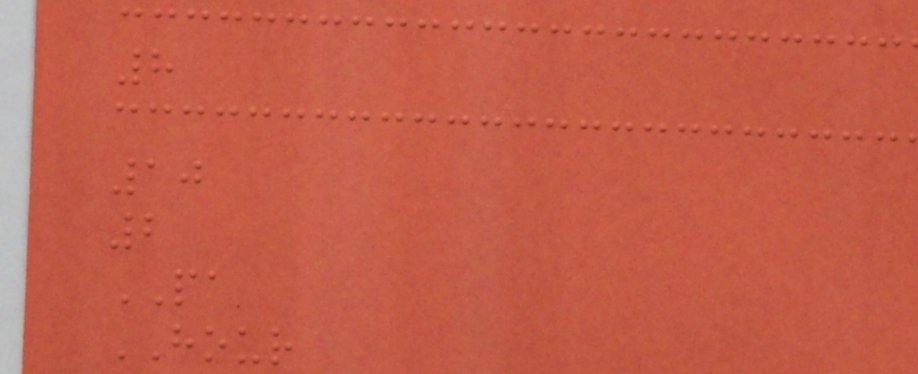8
10
2
PA
HOUR
